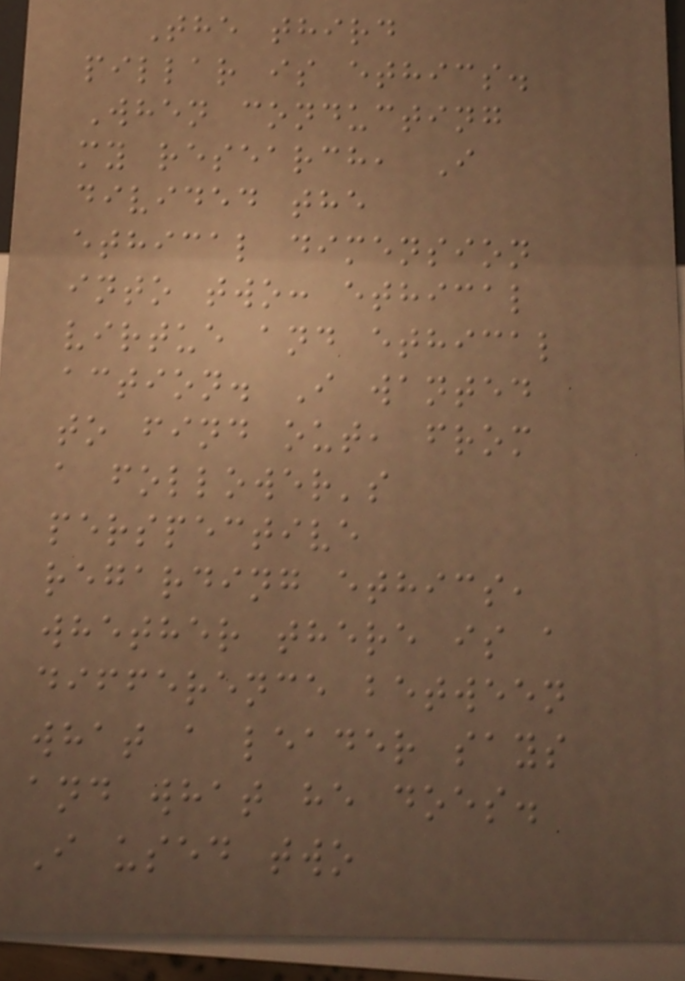The third
pillar is ethics.
When conducting
my research, I
divided the
ethical dimension
into two: ethical
virtue and ethical
action. I wanted
to find out, from
a follower's
perspective
regarding ethics,
whether there is a
difference between
what a leader says
and what he does.
I used two
